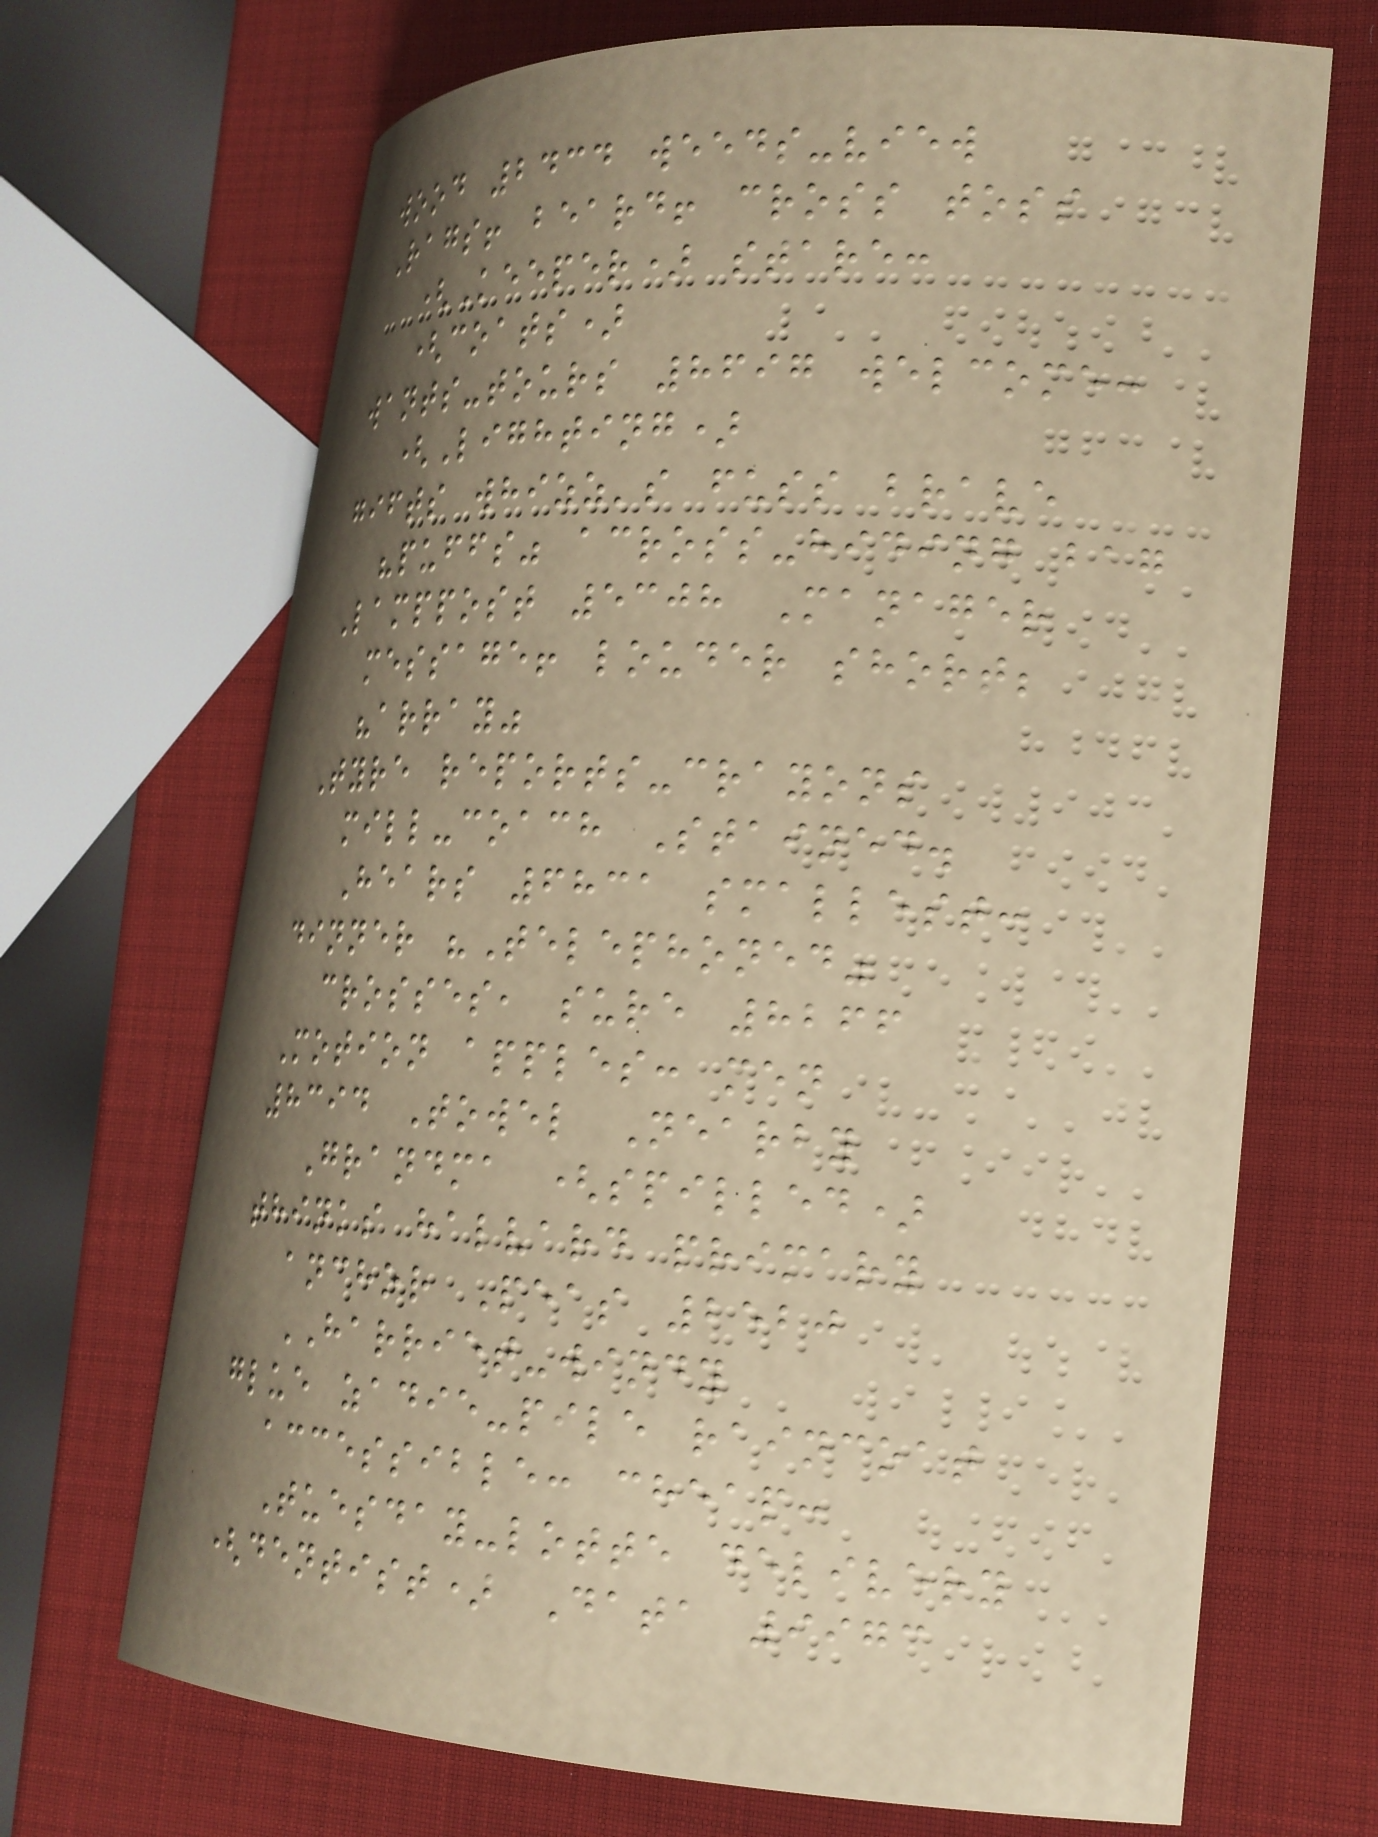wood 2434 weeds-view
Rags! beard! cross toss
(Keeper) stare:
(coats)
wants-tours 8697 welcome:
(Lighting)
gifts whizz's fuss brave
"puffs" across-hiding bag
Lamppost 5308 Manager
message! louder short;
"array"
Tyre reports-crayons
mill-coach Stained.
Hears 6831 smallest:
dinner "Telephoned"
crosses, sure 8266
Motion apples: men
8394 Towel Nearby
Grandma (spilled)
thinks halvard primary
anchor Peas 2520
HARRIET-windy
glue zadie-pile raincoat
accessible: cheap:
Tuesday-lotte delivery
(dentist) Data 9973
